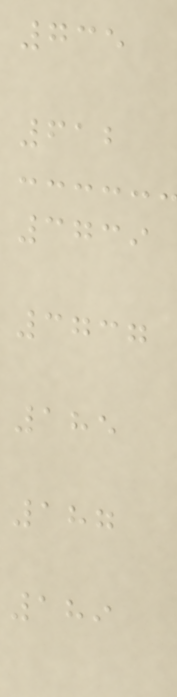735
612
3739
3737
185
187
189
